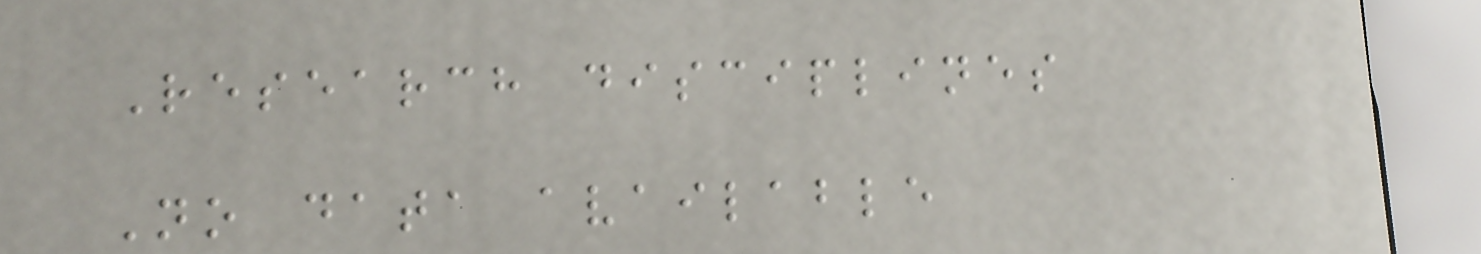Research disciplines
No data available
